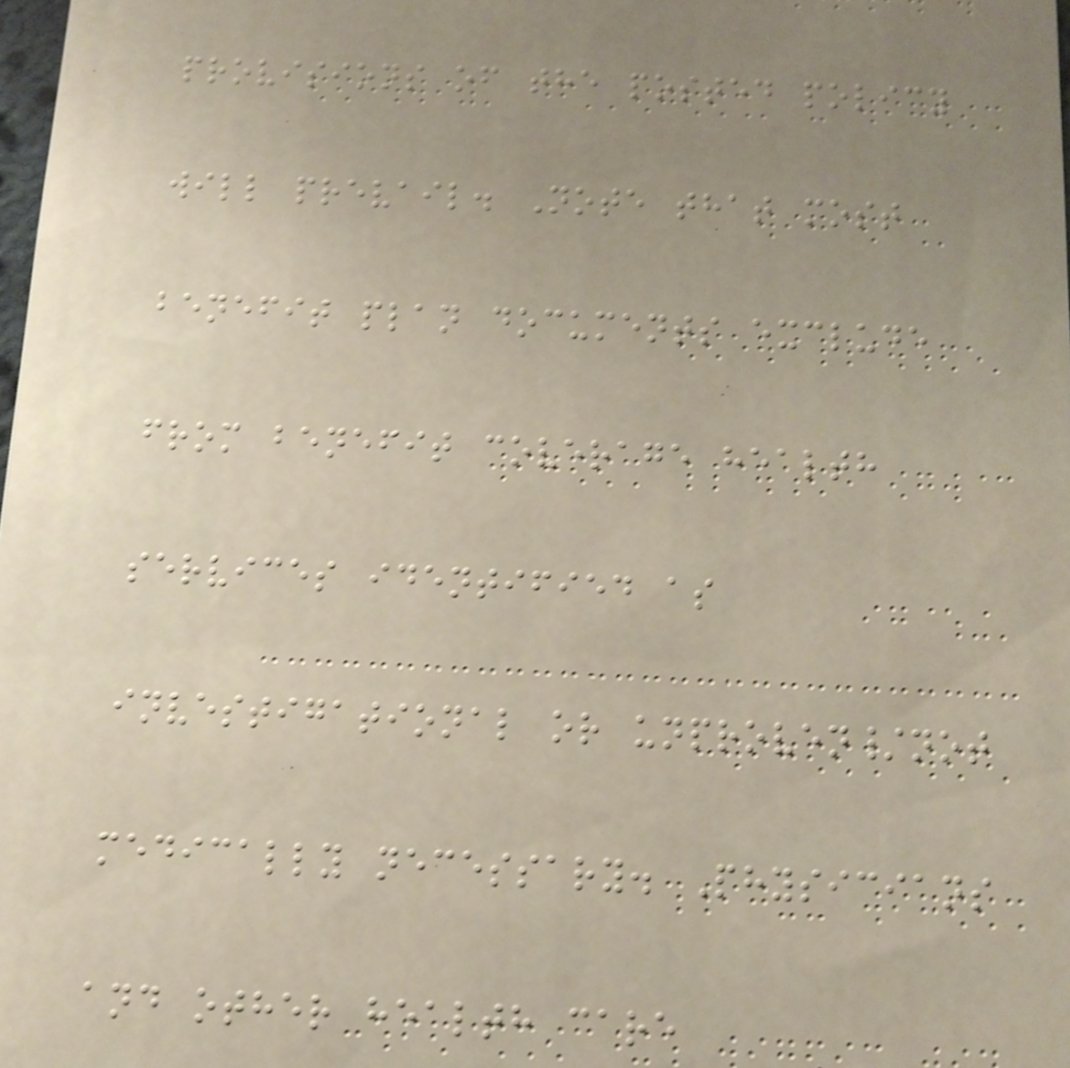provisions of the posted policy
will prevail. Note that most
benefit plan documents exclude
from benefit coverage health
services identified as
investigational or unproven/not
medically necessary. Physicians
and other health care
